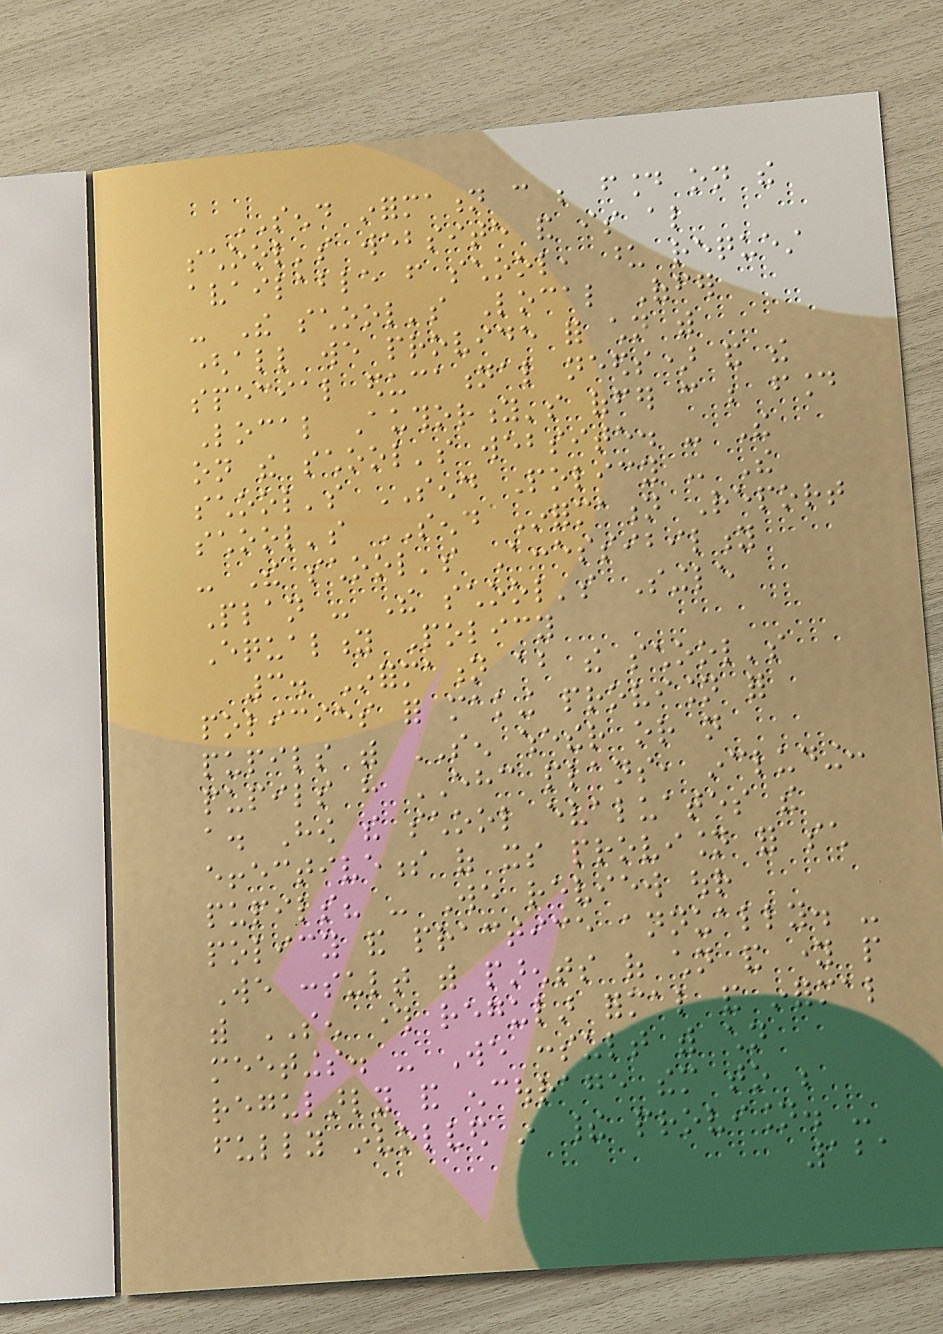SEND information can be found on the
school's website and is also
available from school, upon request
- The school's Local Offer
(all we provide for children with
special educational needs) and the
Local Authority's offer can be found
on the school's website. - The
school's SEND Policy - The
school's SEND Information Report
- The school's Accessibility
Plan - The school's Single
Equality Policy
3. Information about the school's
policies for making provision for
pupils with SEN whether or not
pupils have EHC plans, including:
a. How the school evaluates the
effectiveness of its provision for such
pupils? - We review our
policy and practice annually. -
We consult with parents of children and young people
with SEN through regular formal and informal
meetings. - We consult with children
regularly and encourage them to be
fully involved in their provision. -
121
